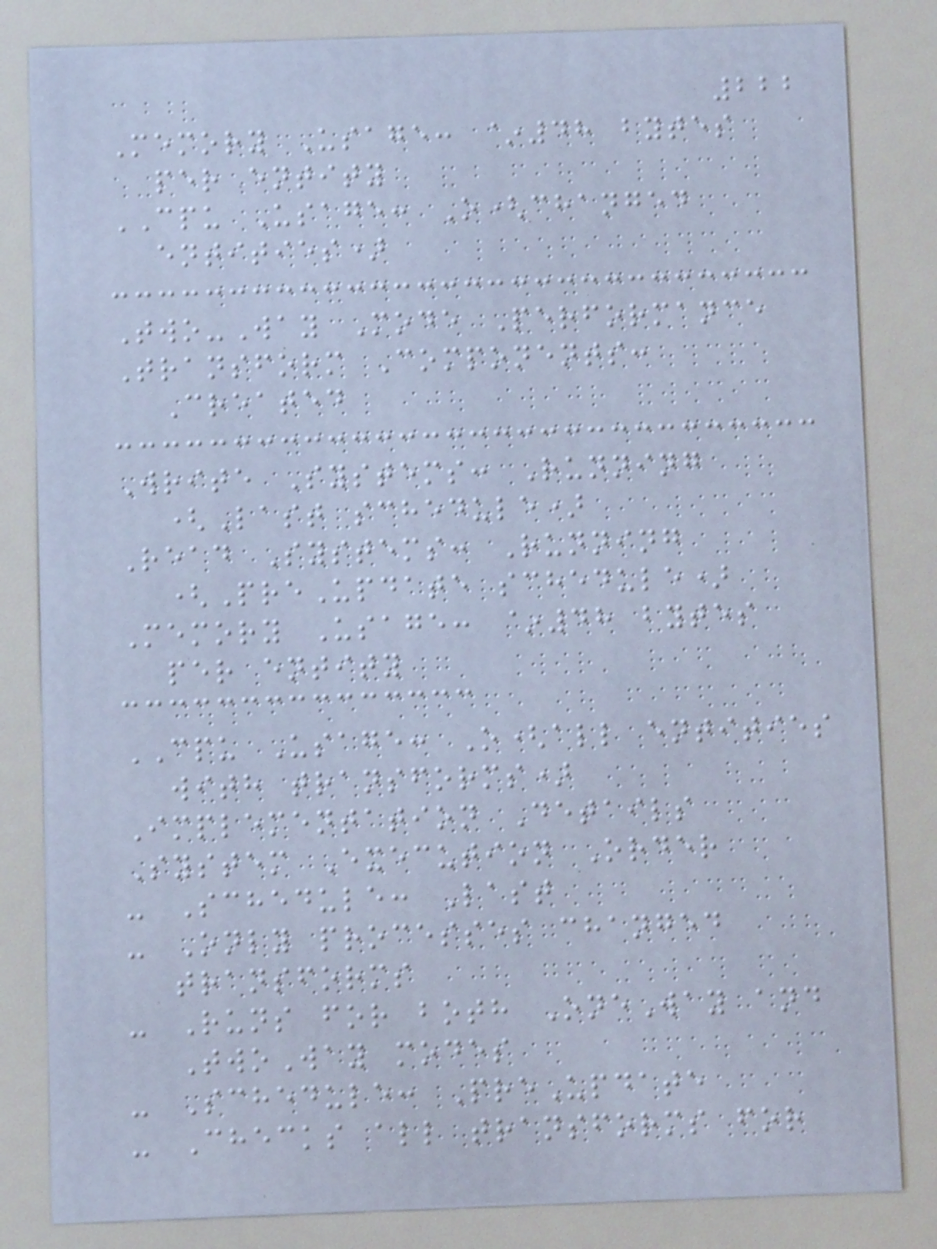222
Memory Usage: ~48 bytes
per entity
CPU Usage: O(changed
entities)
Two-Way Mode Performance
Transform Components:
Created
Write Systems: Running
(Last schedule)
Read Systems: Running
(PreUpdate schedule)
Memory Usage: ~48 bytes
per entity
CPU Usage: O(all entities
with transforms)
Implementation Details
System Execution Order
- Schedule: Last
- Only processes changed
transforms
- Runs for both OneWay and
TwoWay modes
- Schedule: PreUpdate
- Checks all transforms for
